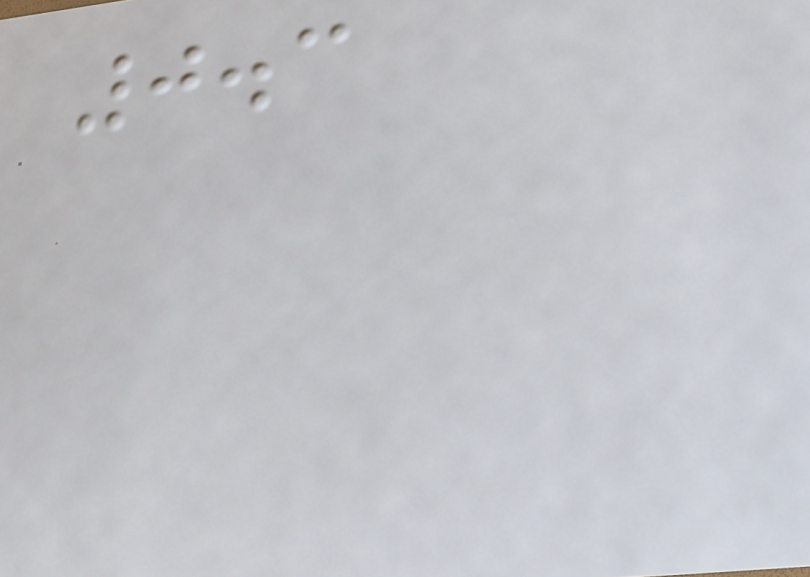0.3
